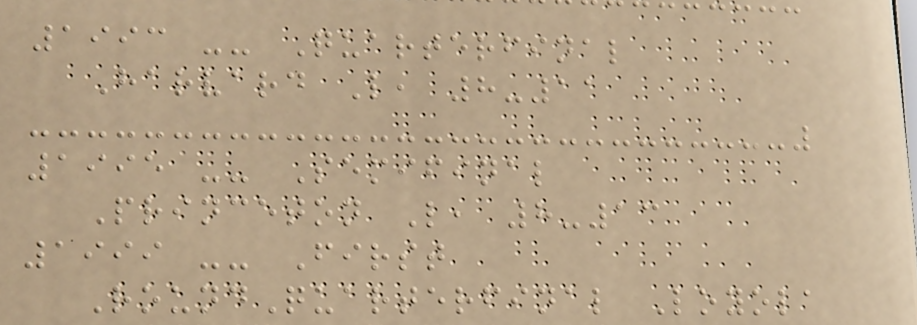1993 -- Quarterfinal
Harvard L, 8-11
1995 -- Semifinal
Princeton L, 8-13
1999 -- First
RoundQuarterfinal Loyola
